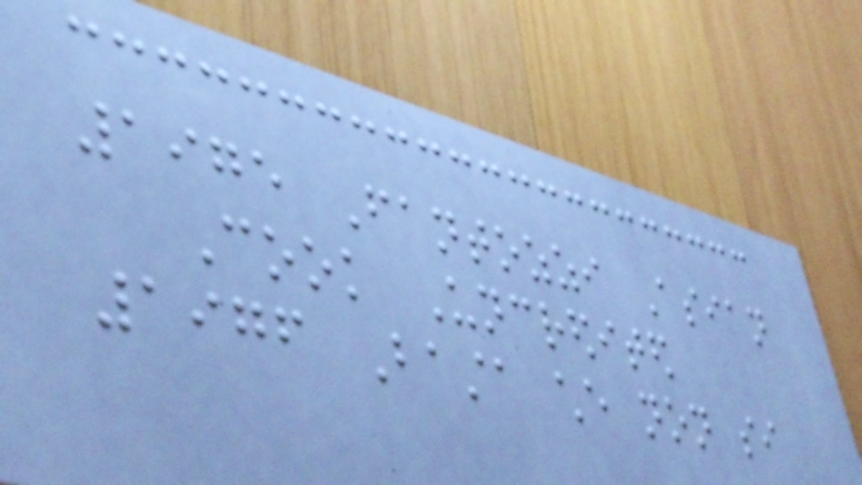1975 Fantozzi Asian
Cook Uncredited
1976 Basta che non si
